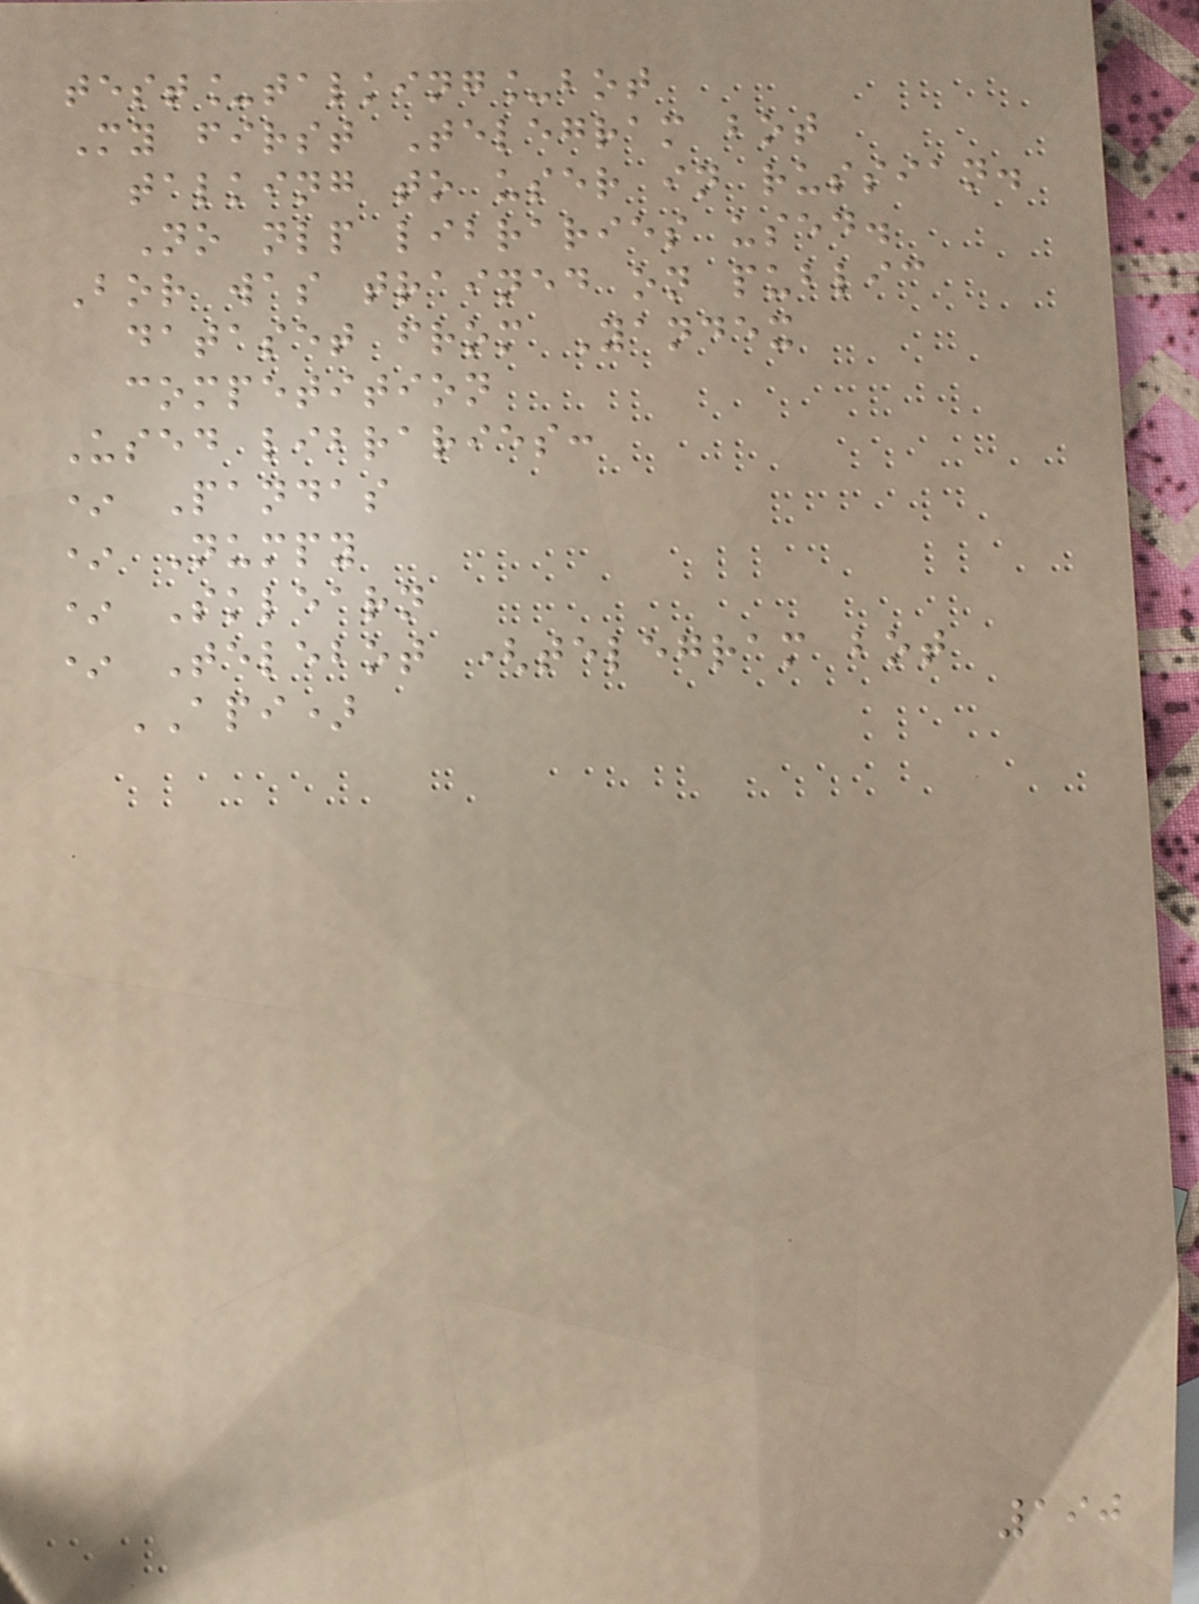test_talking_bot
My first Telegram bot
talking to user in russian.
No nlp libraries used.
Bor was trained on public
dataset from Yandex
competition
Used libraries:
* Pandas
* Numpy
* Sklearn
* Telebot (telegram bot
API)
190
